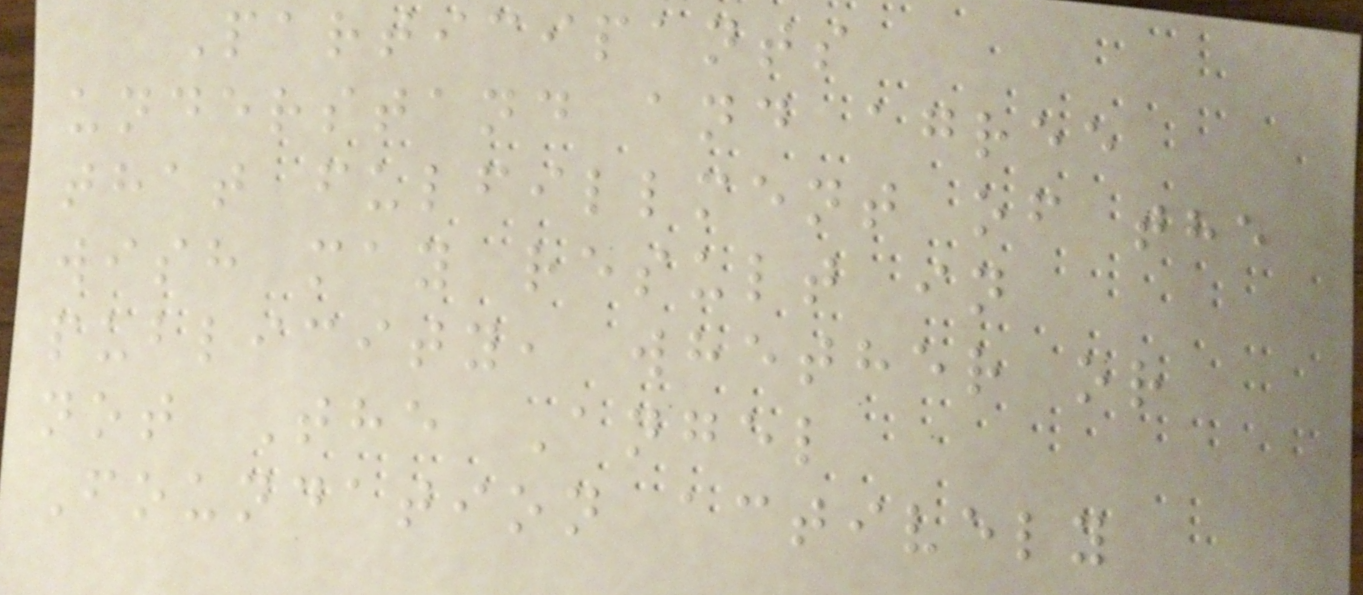Participants
understand and agree
that fulfillment of the
wish may result in
publicity, whether or
not The Angel
Foundation actively
